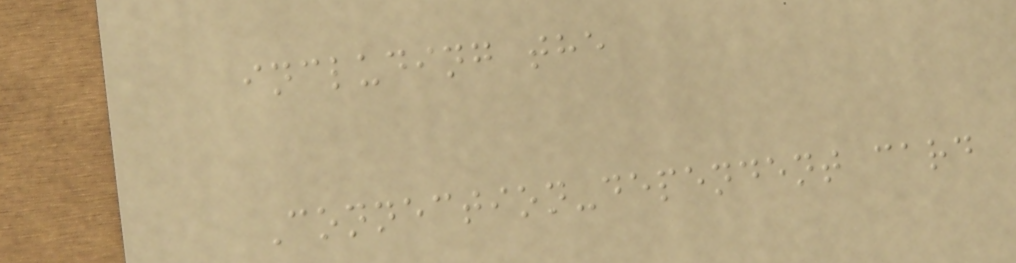including the
Connection-dependent card
